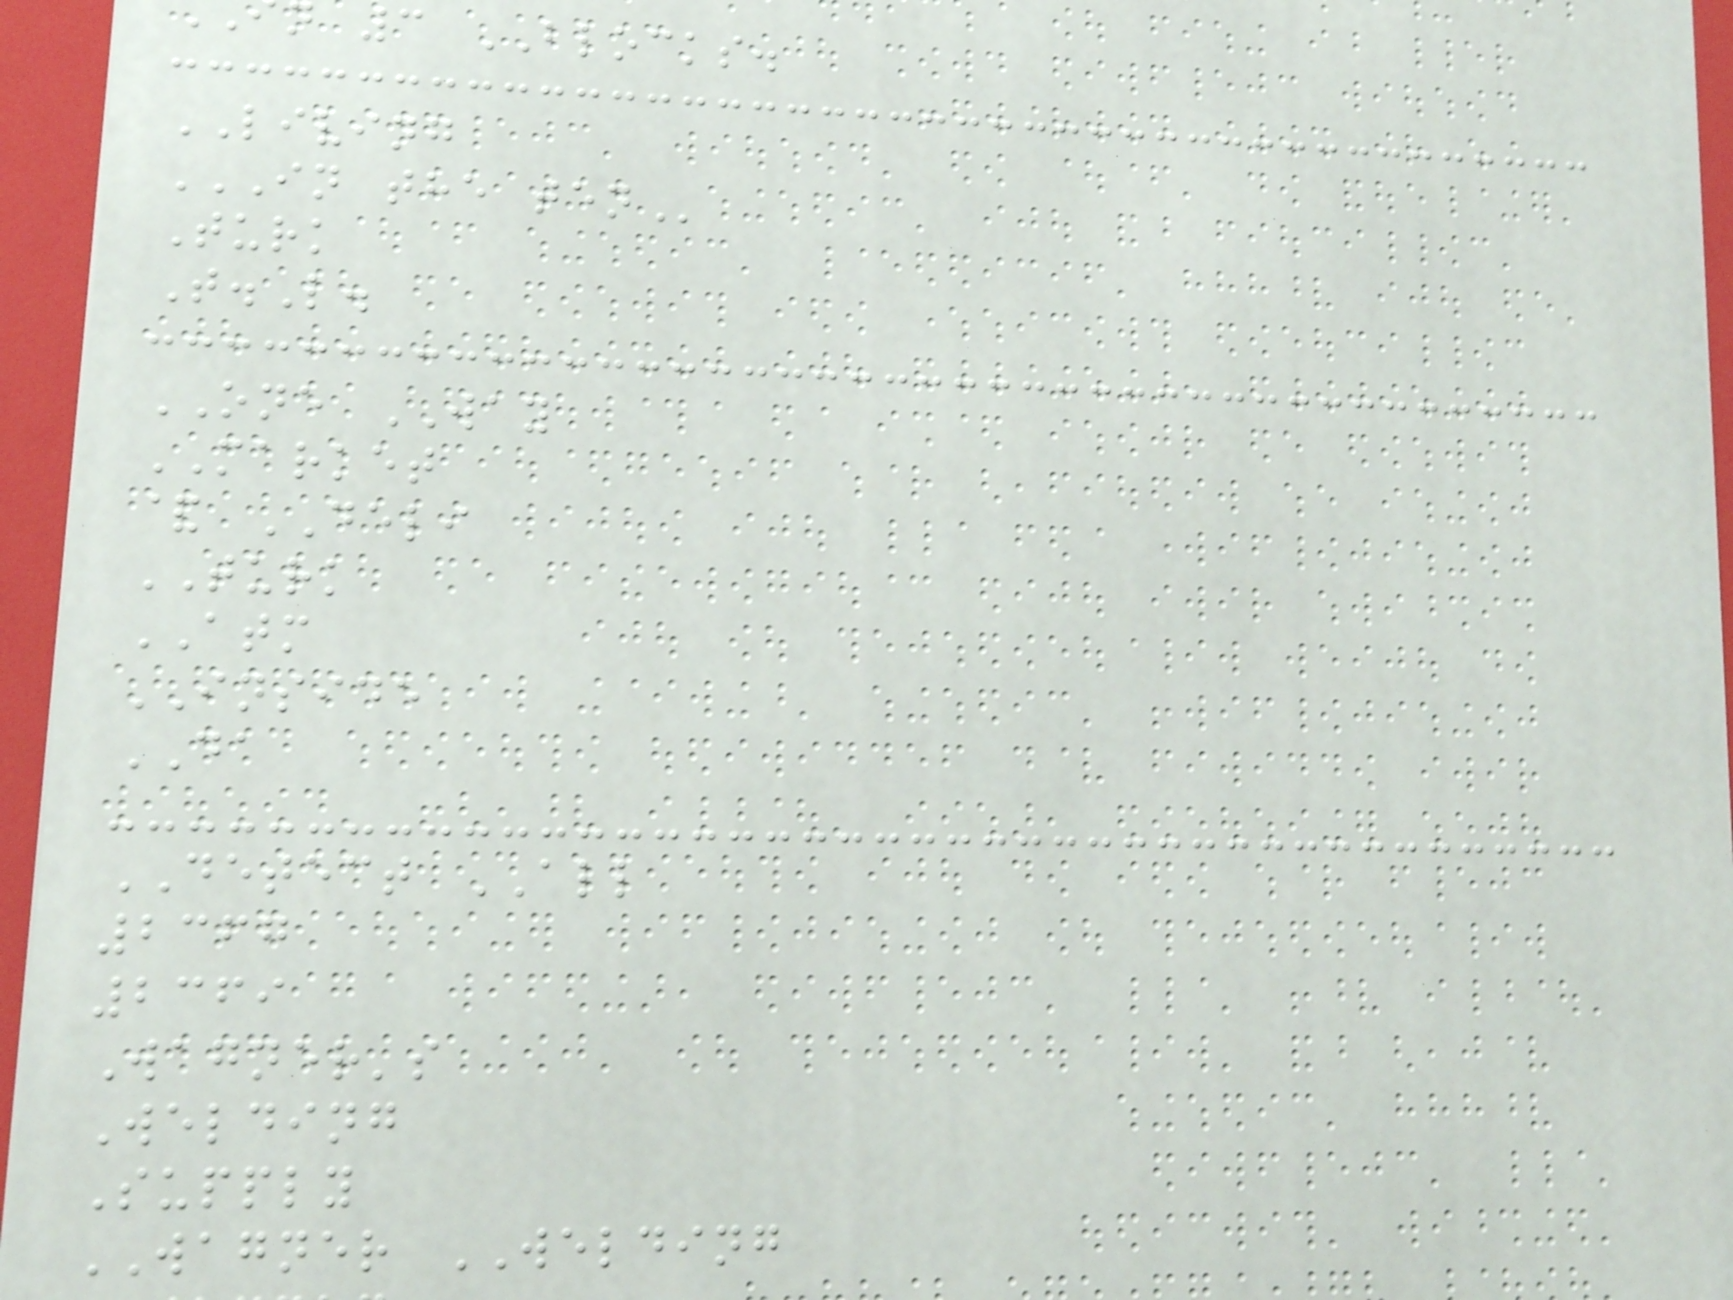3 BLOCKS.
LIVING
IN THE TEN
Turk
T.L.
ONE WAY
MARKET
& DELI
TURK
ATM
INSIDE
DA
DETECT ALL
2367
2369
Wagner's
Welding
Supply
WAGNER WELDING
